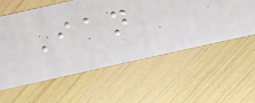Ian
